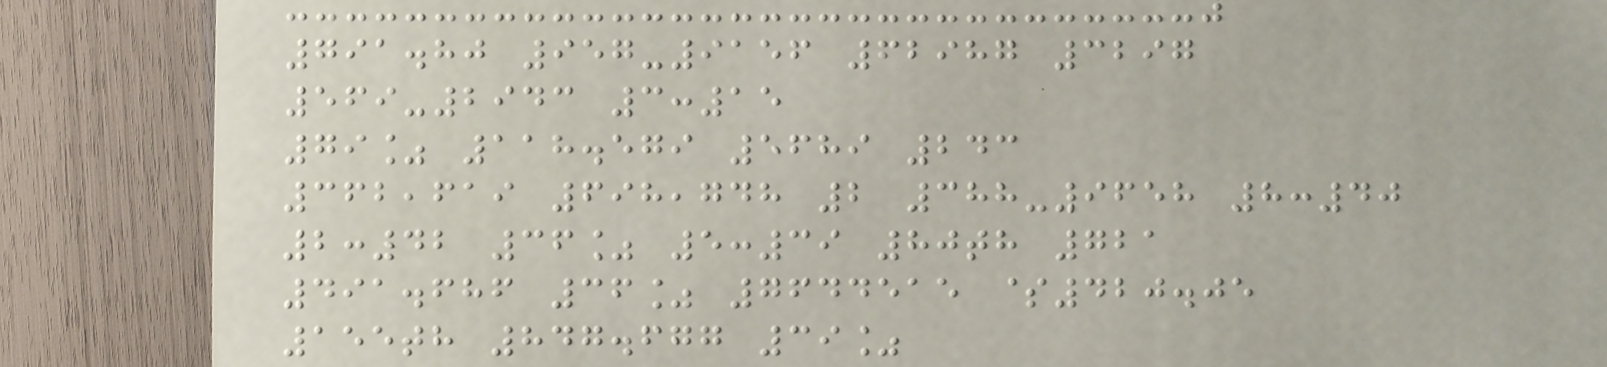791.80 957-9156 62987 3297
569-2943 3:15
79% 118.579 5689 243
362,619 698,748 2 388-9658 8:40
2:42 36% 5:39 80th 721
491.686 36% 7644515 $420.05
155th 847.677 39%
